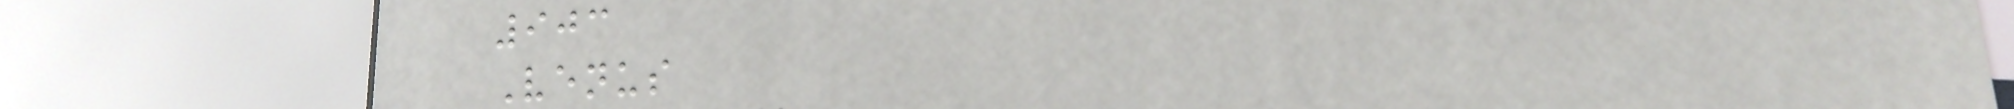903
Venus
